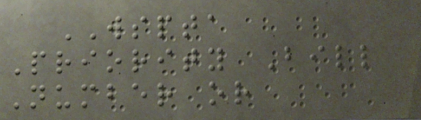WSPTA
Priority Bill
Number or
